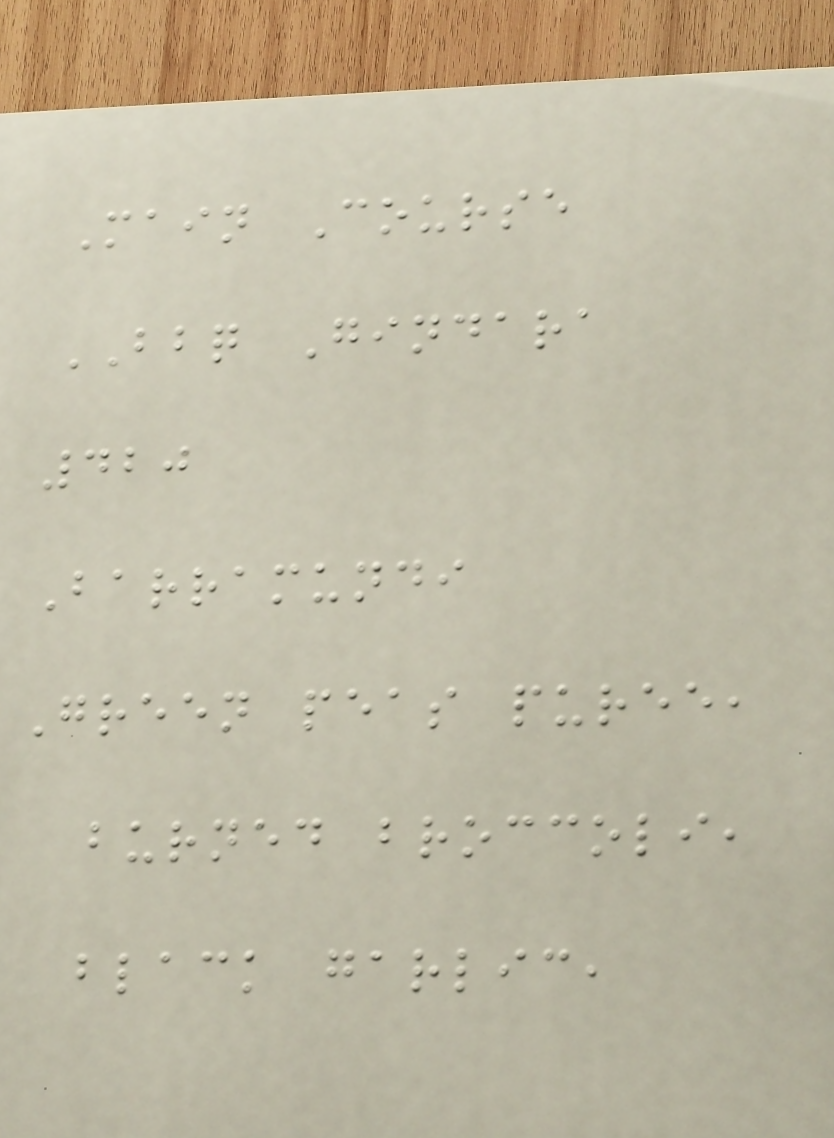Main Course
BBQ Gindara
420
Barramundi
Green peas puree,
burned broccoli,
black garlic,
